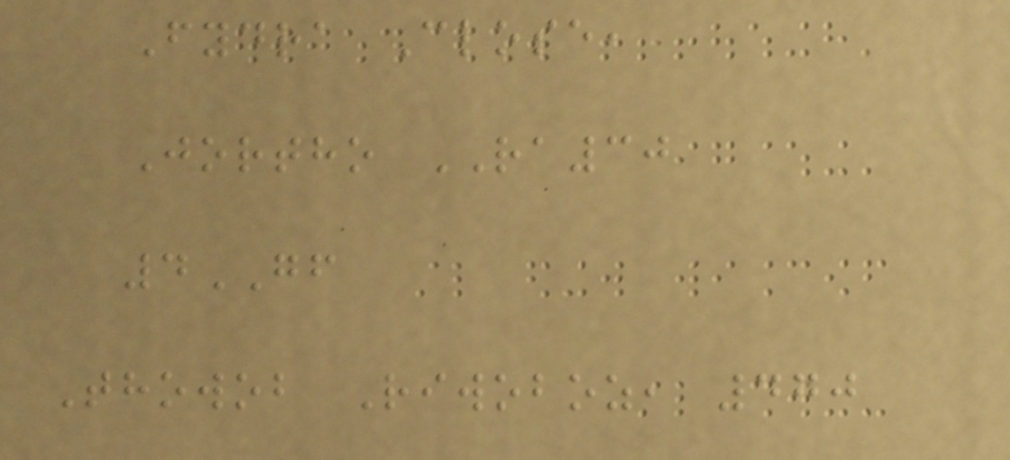Fydra Close,
Jortho RA30
4GF
Thowob Riwoboz, 470
